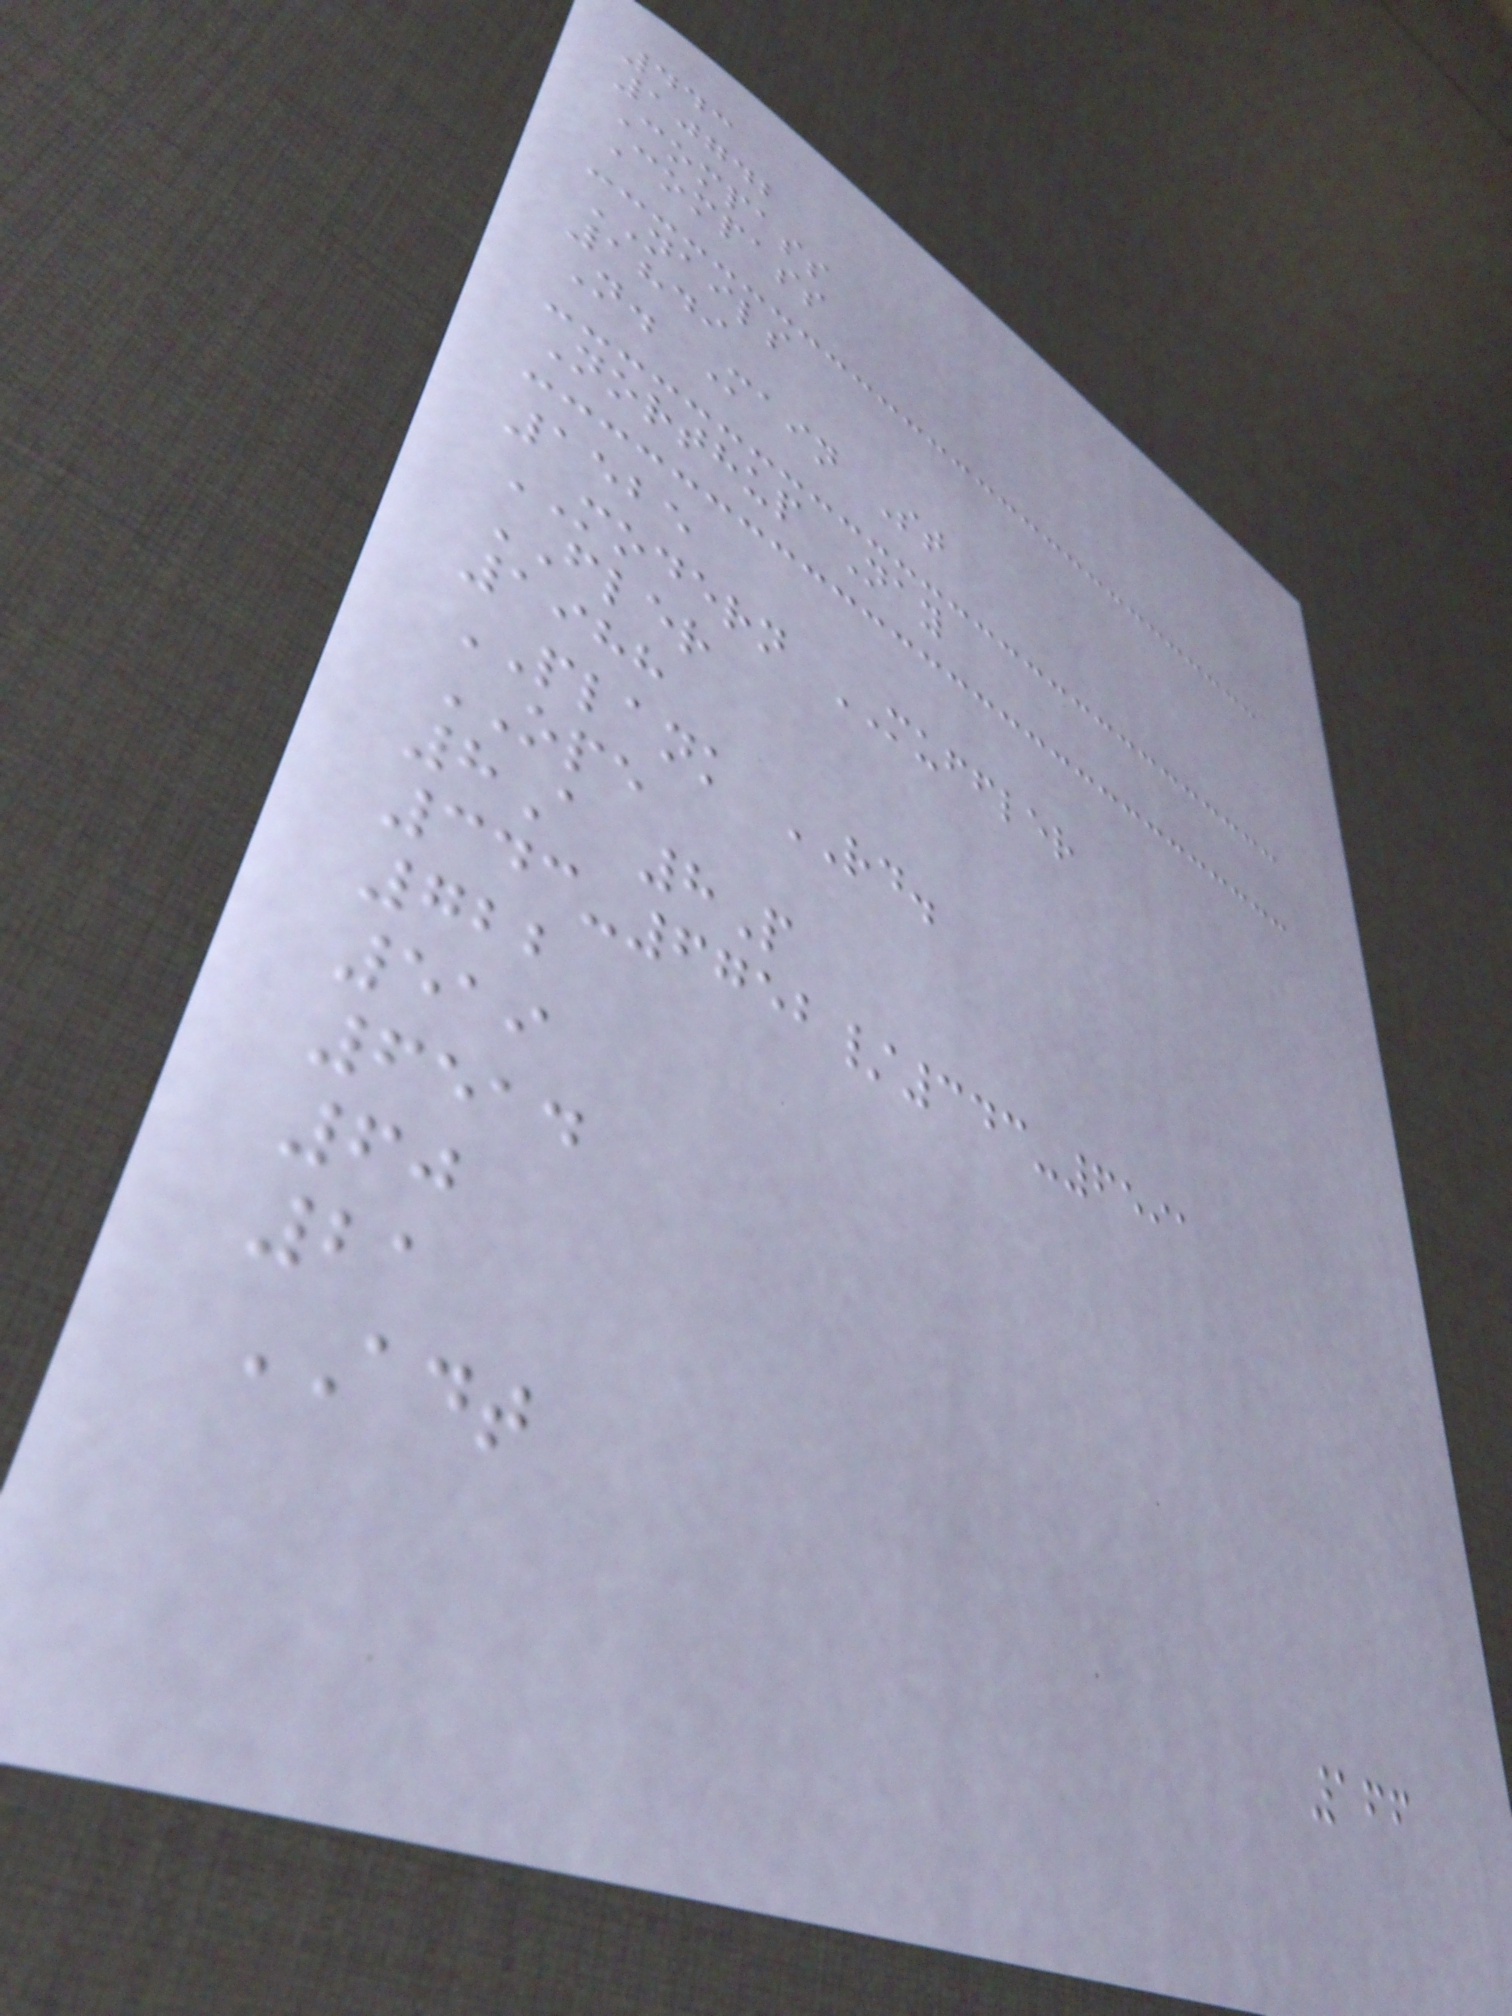443
10742
Compass
Compass
NAILS
1849
N. Main St
Northup Nay
1525
MODERN MUFFLER
FLER
1988
PLANK RD.
OPE
8A 8P
343-6752/343-6591
722
519
6514
60
21
ADT
166
